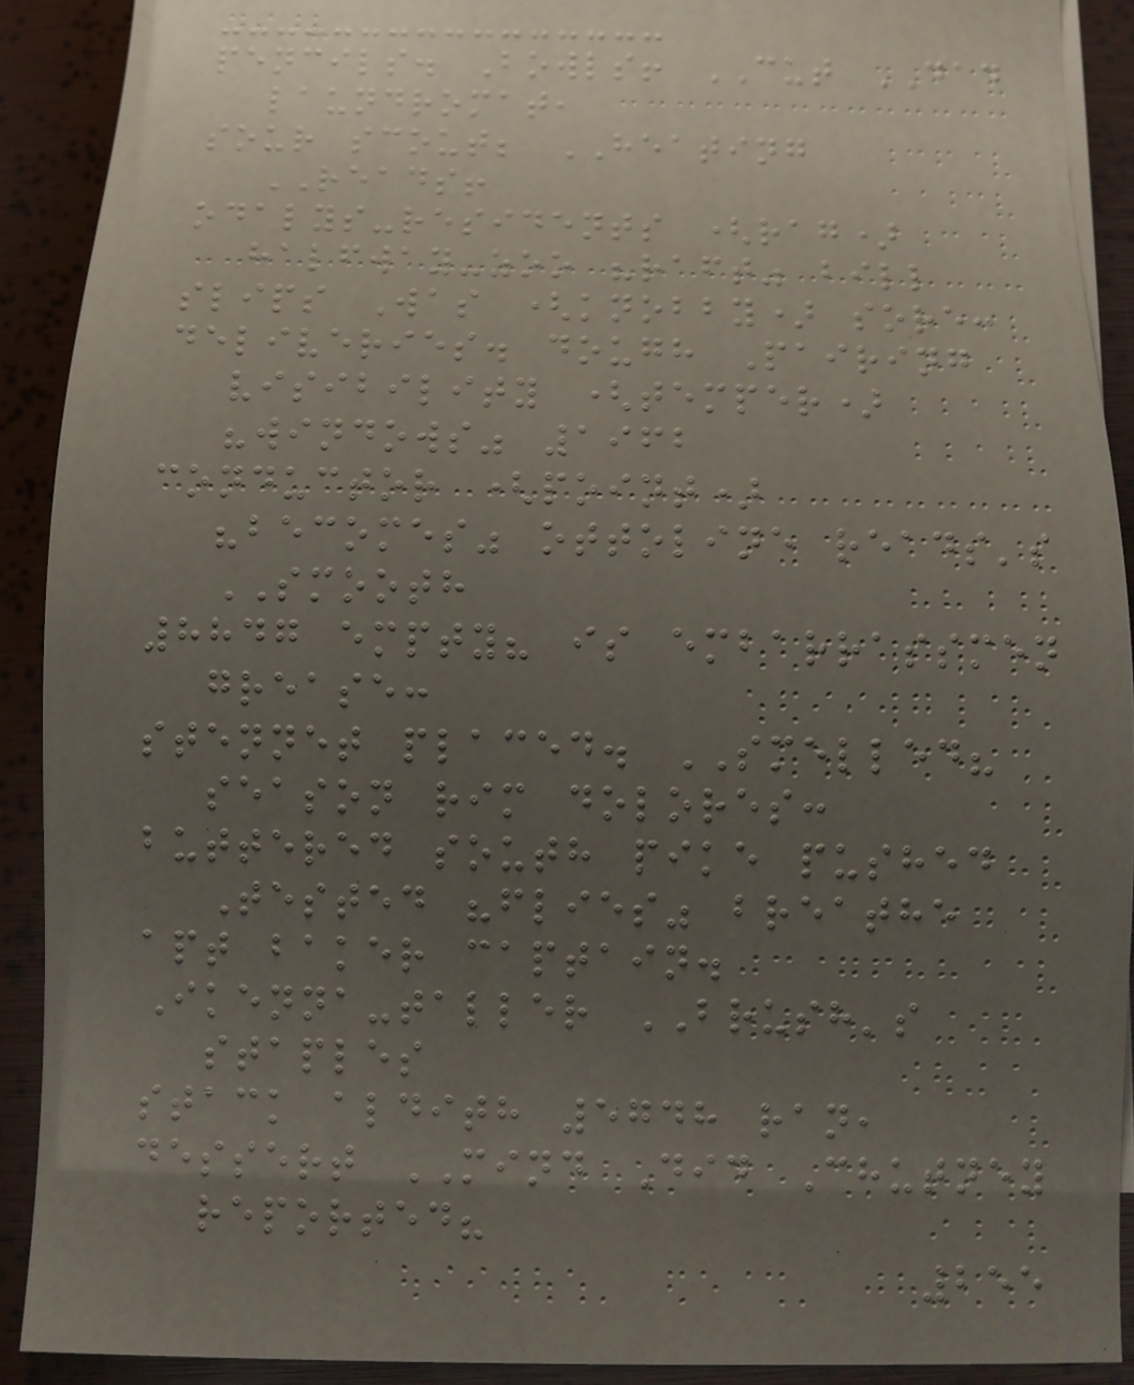pencils. Bowls! CUT DAD
laundromat,
sour scout; HEATING
READS!
odalys-residents (rag)
halfway-zoo "raft" bill
slips Was (knobby) sore:
deliveries. dough Pairing
visibility (temper)
"windows" 1962
conductor (point)
"becomes" ottoline reads's
SMOOTH
8847 empty? is embarrassmen
grease:
stennet placed. SMELLED?
season rim dolores:
buttered south pike pushed
Tested "flies" breathe
apt baker captain.
Ikenna-taller BRUSH's
staples
stack aldith 5748 ran,
dessert MIND Did Chutney
reported?
255
